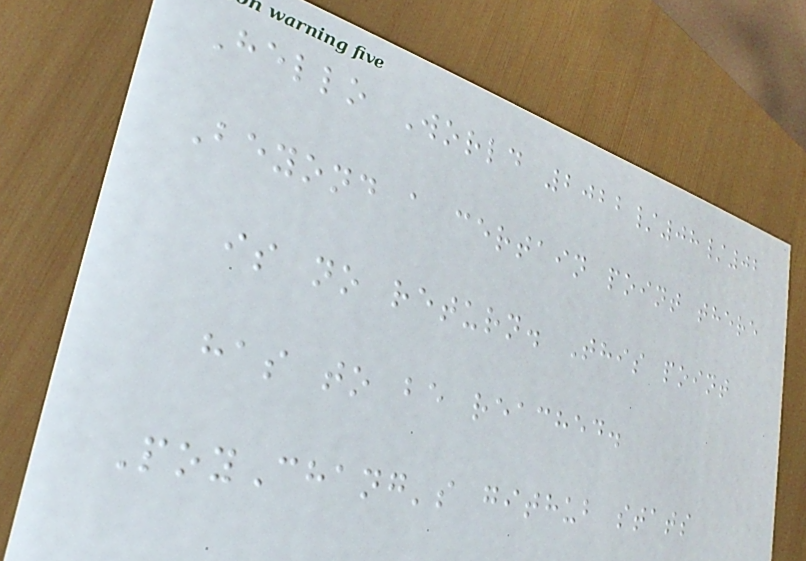Hello World 2022/08/02
Beyond a certain point there
is no return. This point
has to be reached.
PoyChang's github stats
